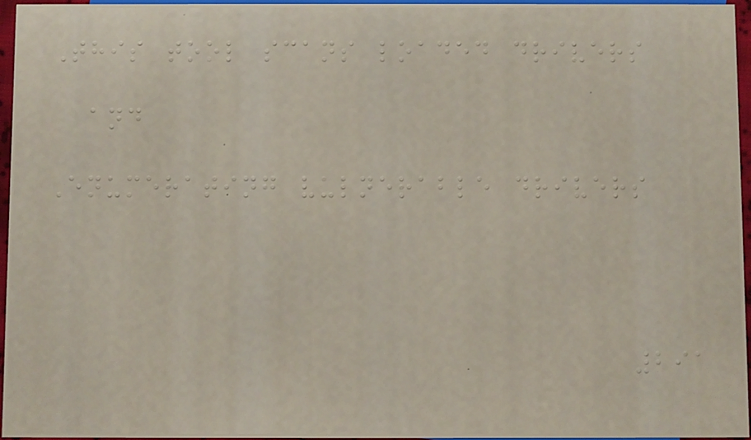This tool scans loaded drivers
and
Enumerating vulnerable drivers
291
